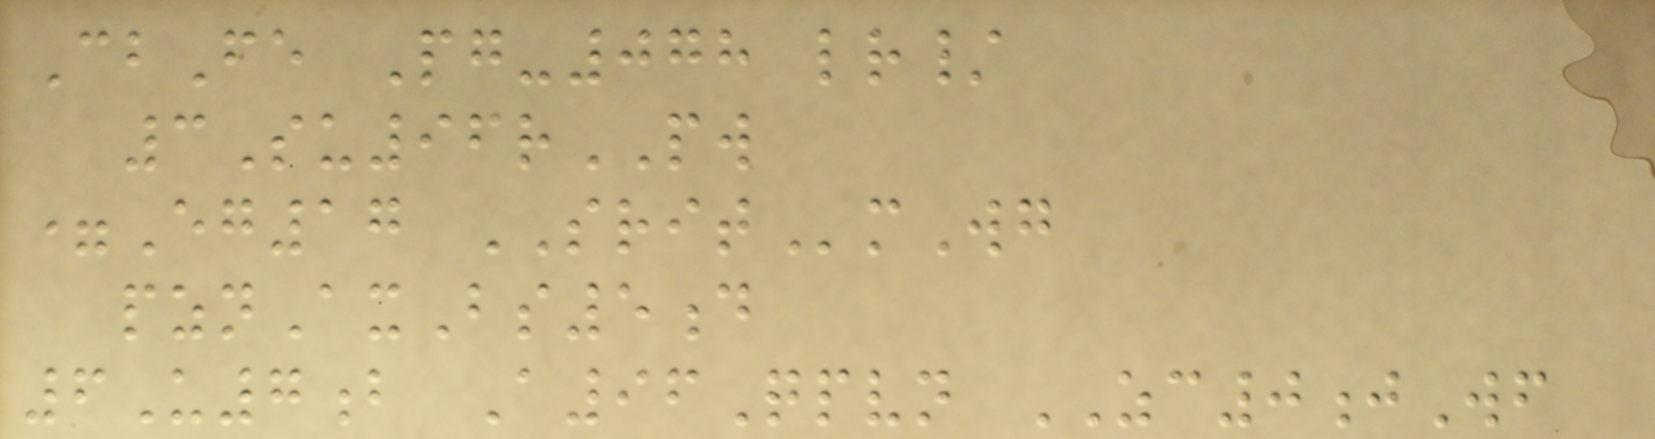CbFe Pg-078 lr/
3Su96rPW
=Eg17 SRITmWg
pznAxBs5d
6U7b A96Qpvn ZC0jWf
